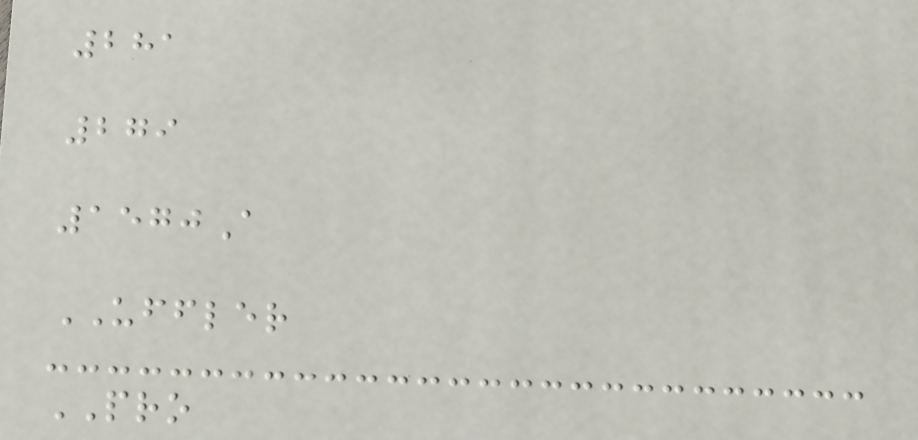281
279
1570A
UFFLER
PRO
